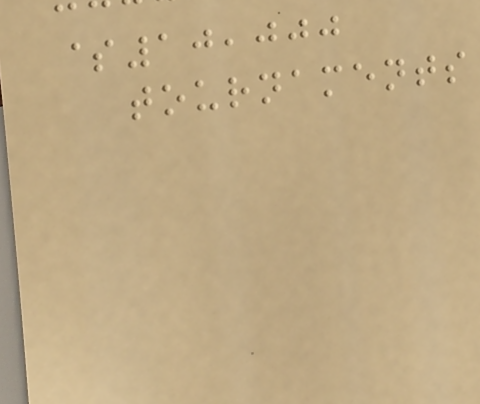$10,000
tournaments
